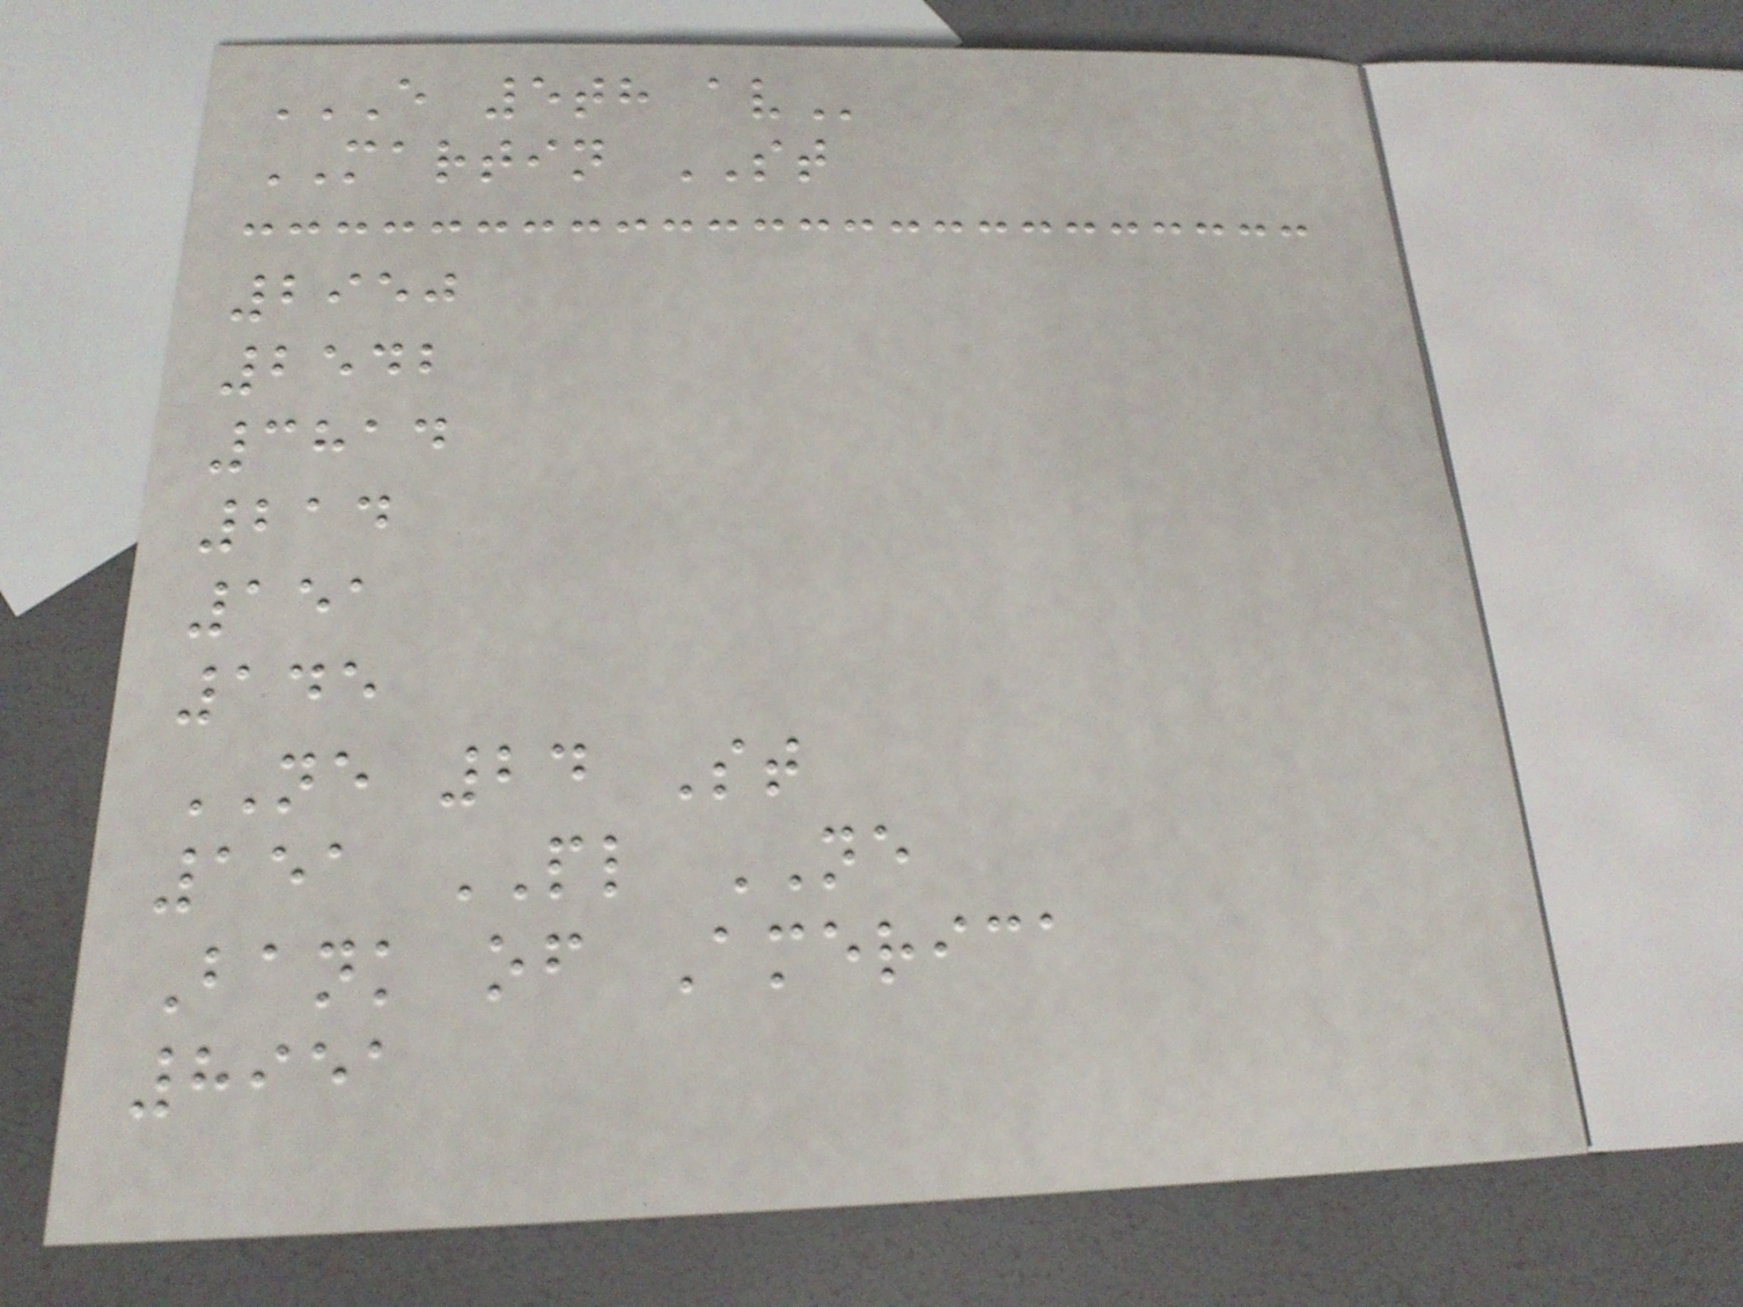E 5TH AV
MARTIN ST
2950
2542
3814
214
151
145
NE 24 St
151 PL NE
Bank of America
8951
